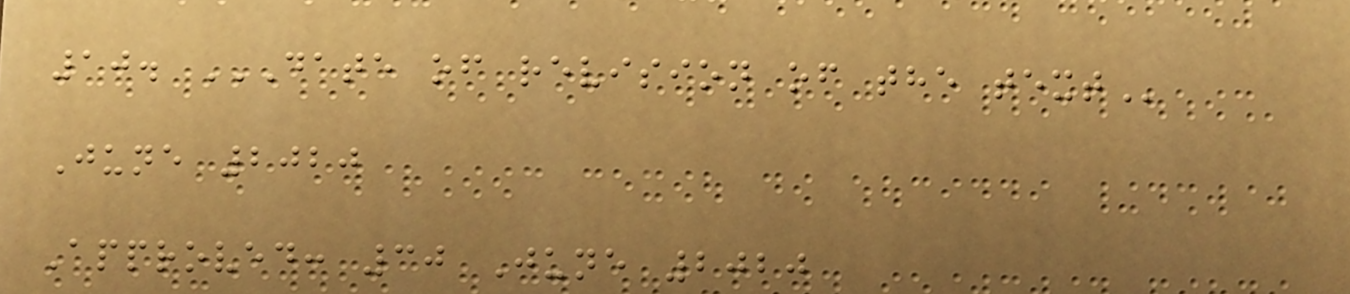10. DATE OF REVISION OF THE TEXT
June 2020
Approved: 30 June 2020
